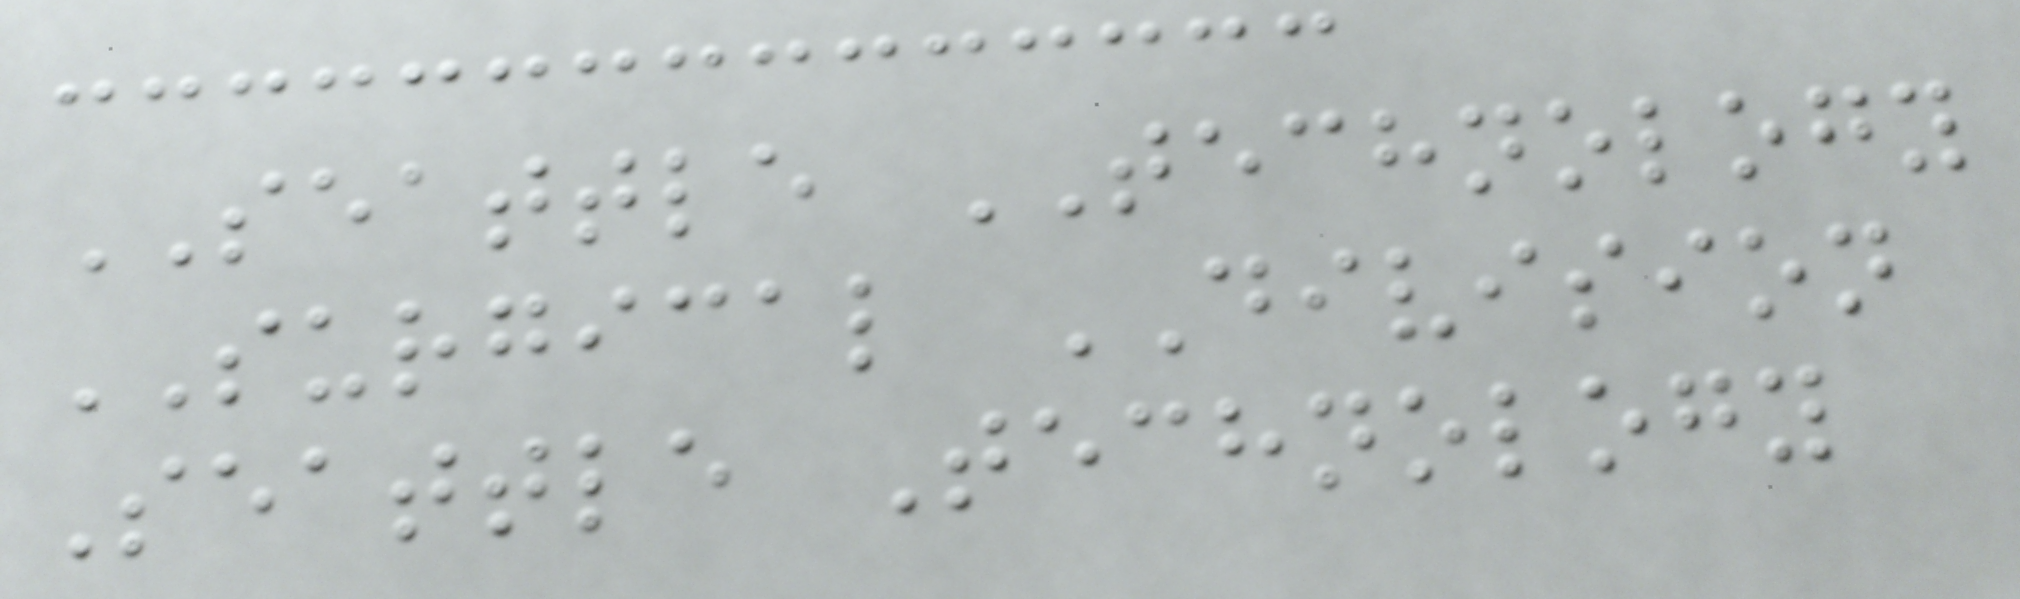SEATTLE TECHNOLOGY
SURGICAL DIVISION
Seattle Technology
